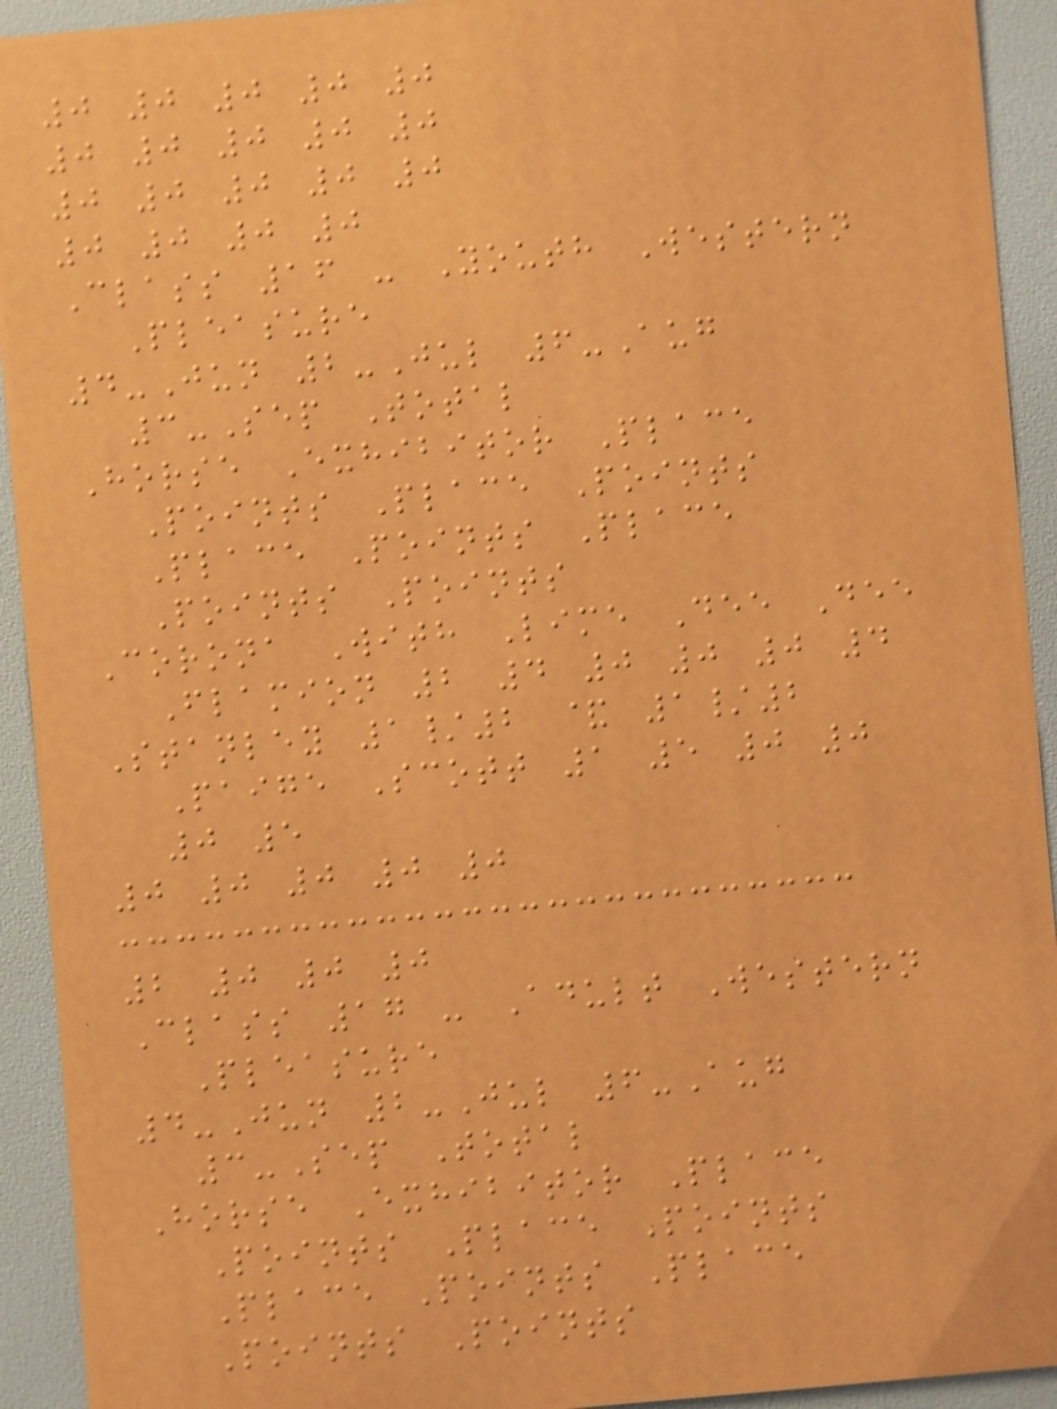0 0 0 0 0
0 0 0 0 0
0 0 0 0 0
0 0 0 0
Class 16 - Youth Western
Pleasure
4-Jun 2-Jul 6-Aug
3-Sep Total
Horse Exhibitor Place
Points Place Points
Place Points Place
Points Points
Corona With Lime Dee Dee
Flamion 2 4 0 0 0 4
Stanley 1/2 & 1/2
Paige Scott 1 5 0 0
0 5
0 0 0 0 0
2 0 0 0
Class 17 - Adult Western
Pleasure
4-Jun 2-Jul 6-Aug
3-Sep Total
Horse Exhibitor Place
Points Place Points
Place Points Place
Points Points
